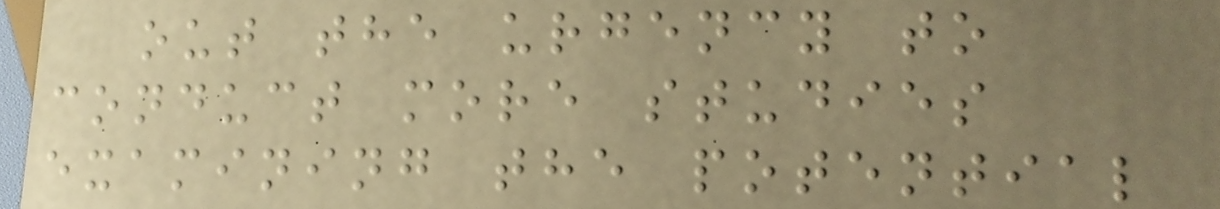out the urgency to
conduct more studies
examining the potential
